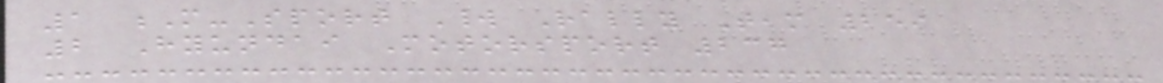1 M-Sport World Rally Team 259
2 Hyundai Motorsport 237
